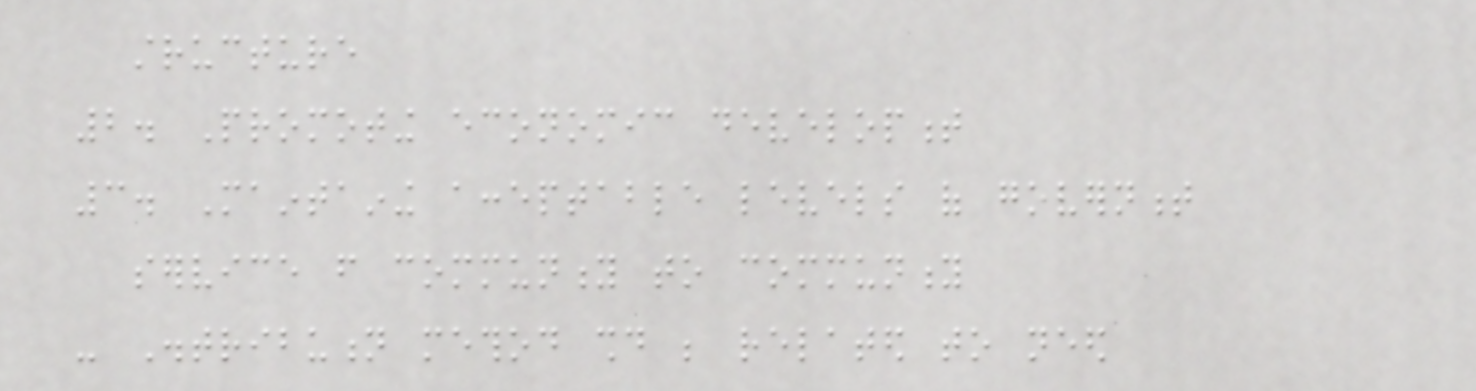structure
2. Promoting economic development
3. Maintaining acceptable levels of government
service from community to community
- Distribution method should be related to need
